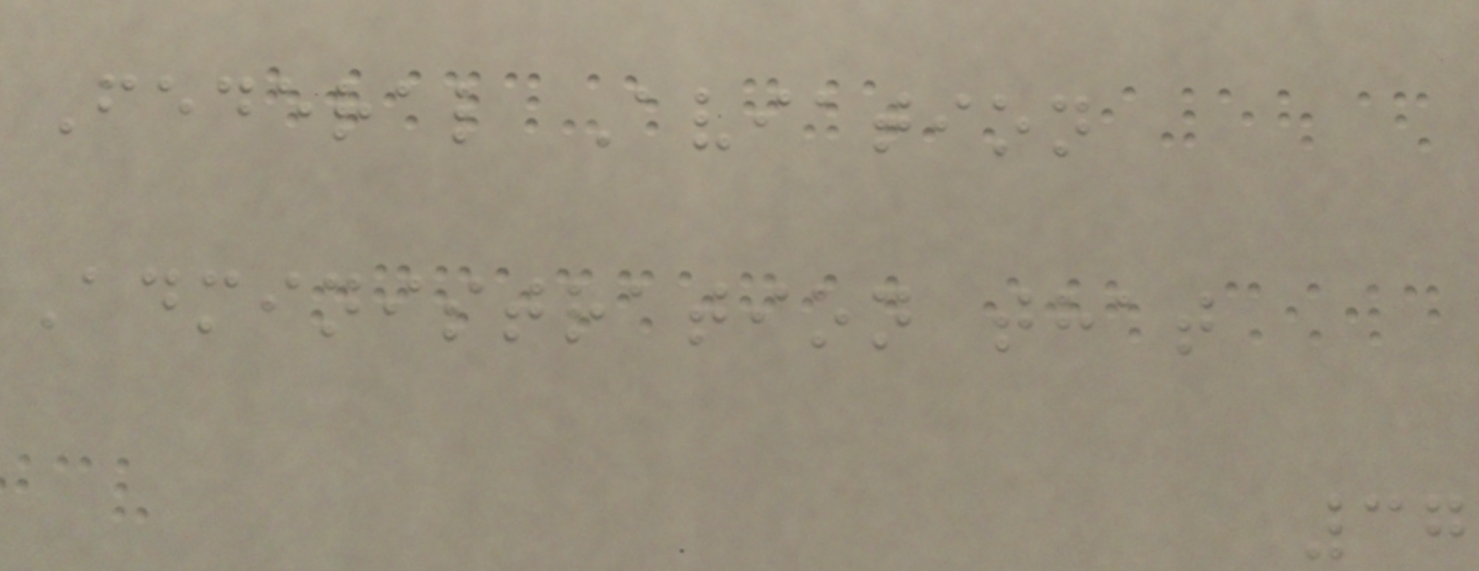Federal Aviation
Administration that
37
